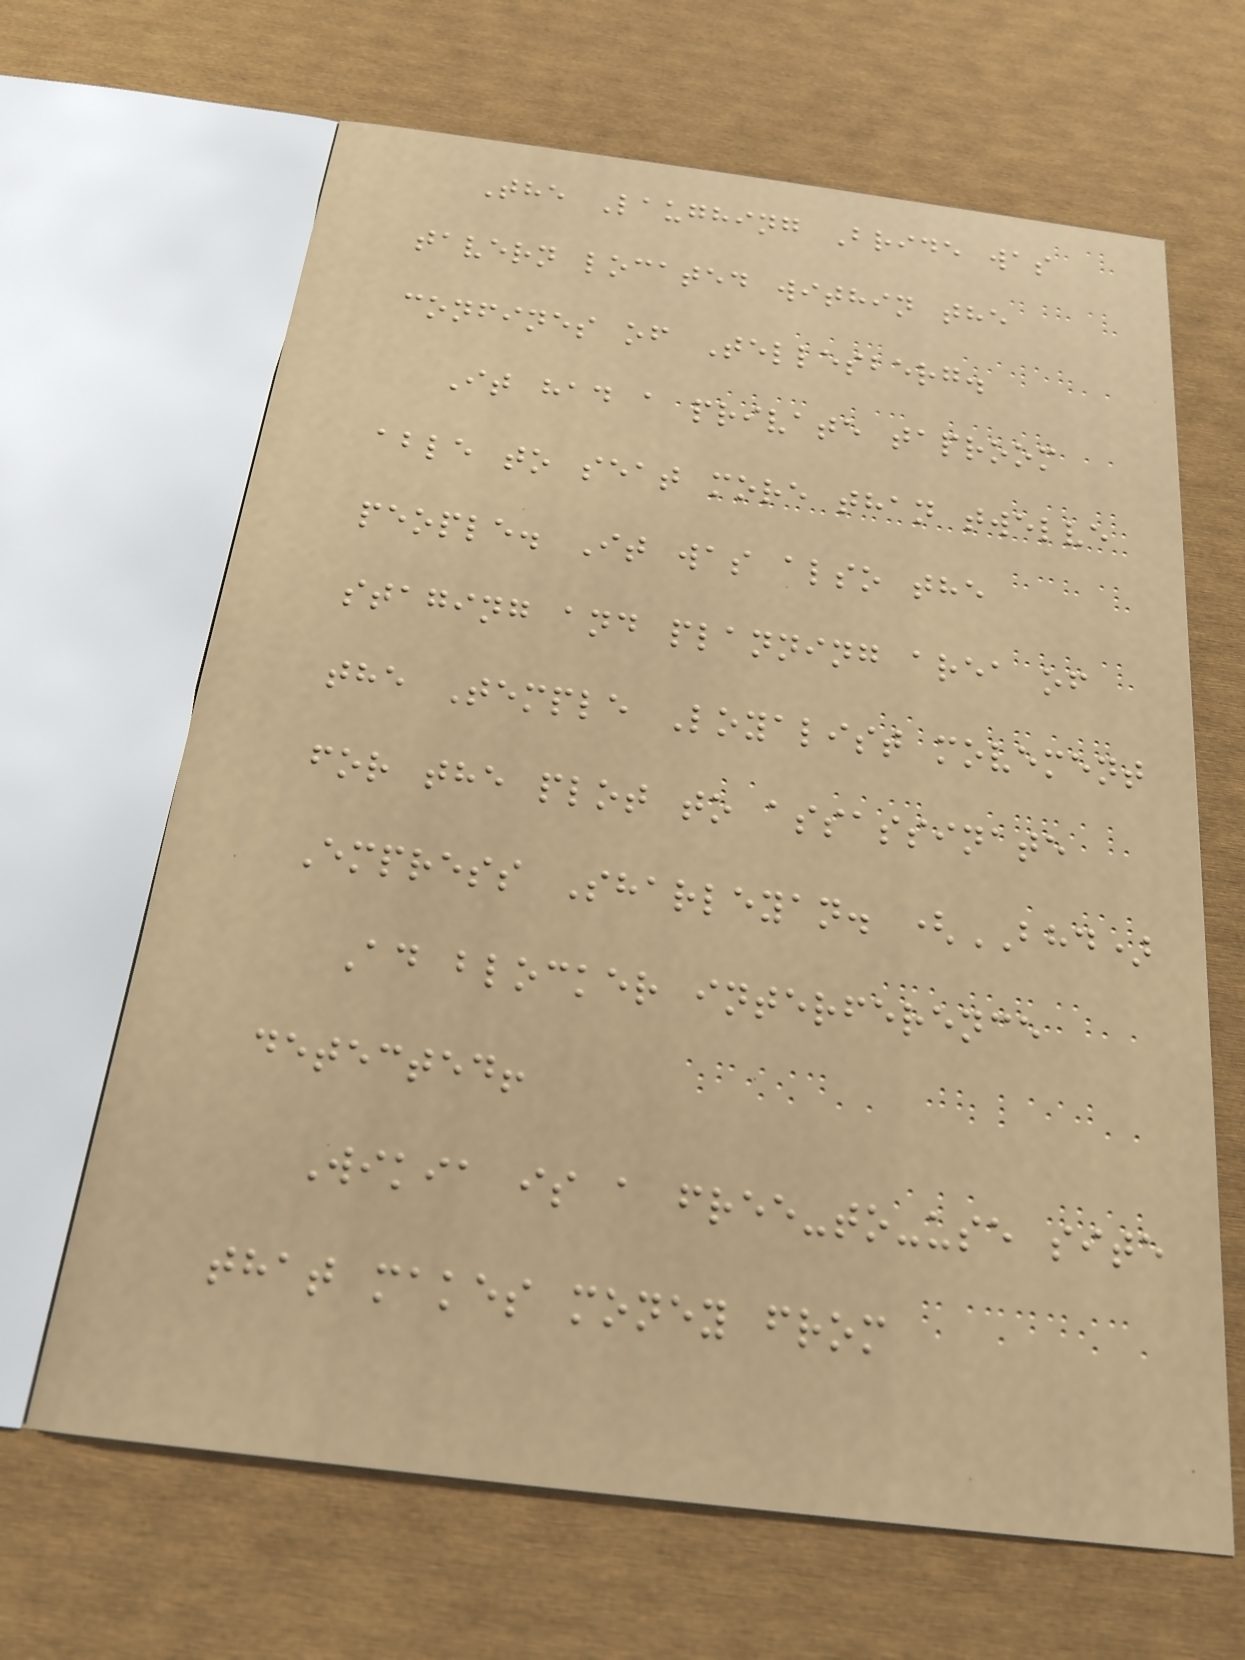The Laughing Bride was
tavern located within the
confines of Tellesberg.
It had a private taproom
able to seat more than twelve
people. It was also the
staging and planning area of
the Temple Loyalist movement
for the plot to assassinate
Empress Sharleyan. (BHD)
Ad blocker interference
detected!
Wikia is a free-to-use site
that makes money from
